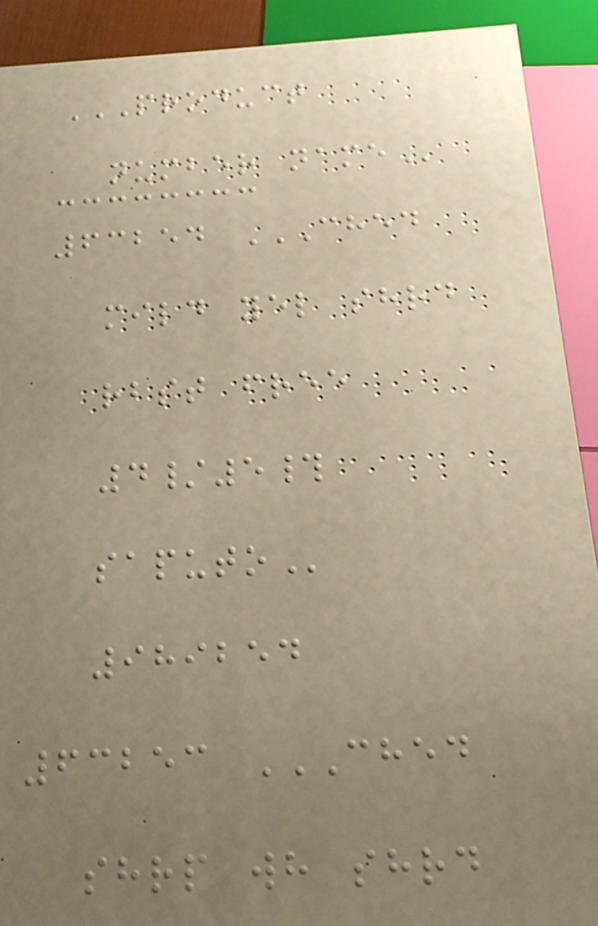PRODUCT
NUMBER NAME
63254 CHED
MILD YEL SHRD
RBST FREE
4/5#
SAPUTO
989254
63253 CHED
SHRP WH SHRD
